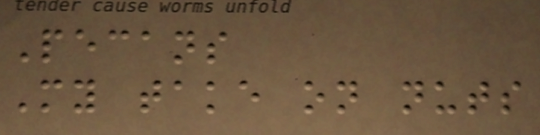Pecans
My take on nuts
